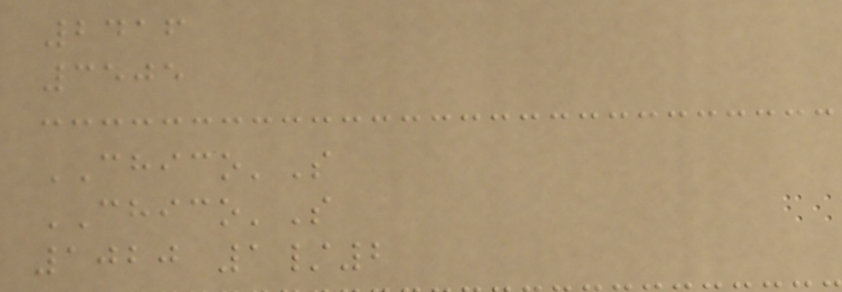2416
3505
CHICO'S
CHICO'S
1020 1/2
